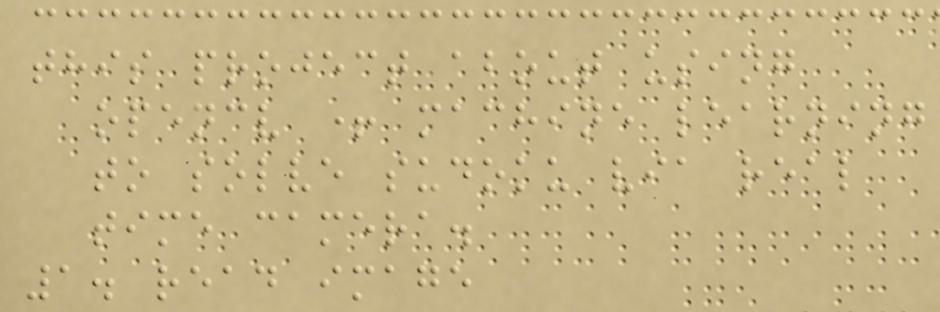this project about using
opencv + machine learning
to solve sudoku via real
time camera.
1. read image
